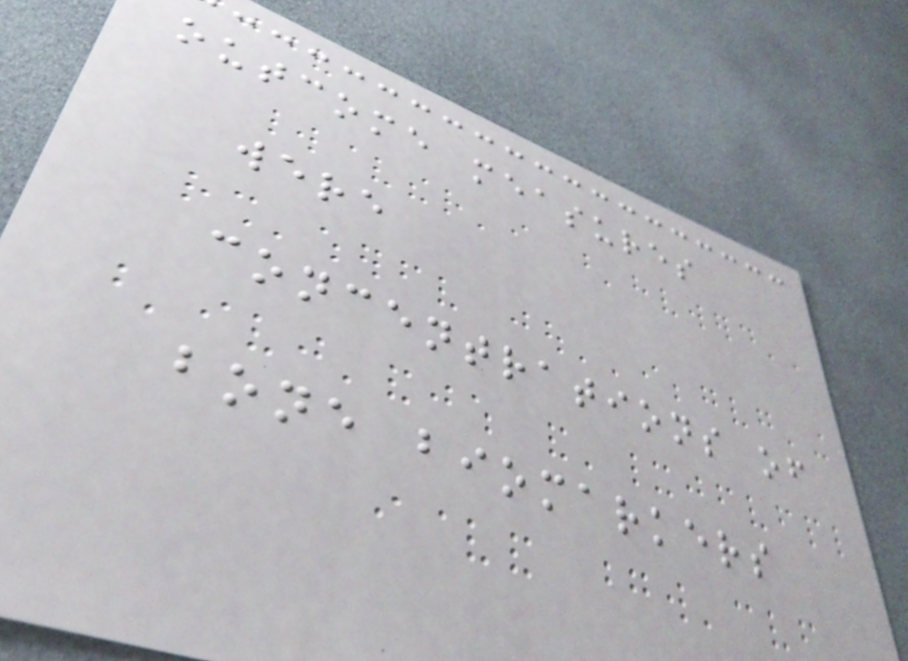outcome measures
were
concentrations of
bone biomarkers
